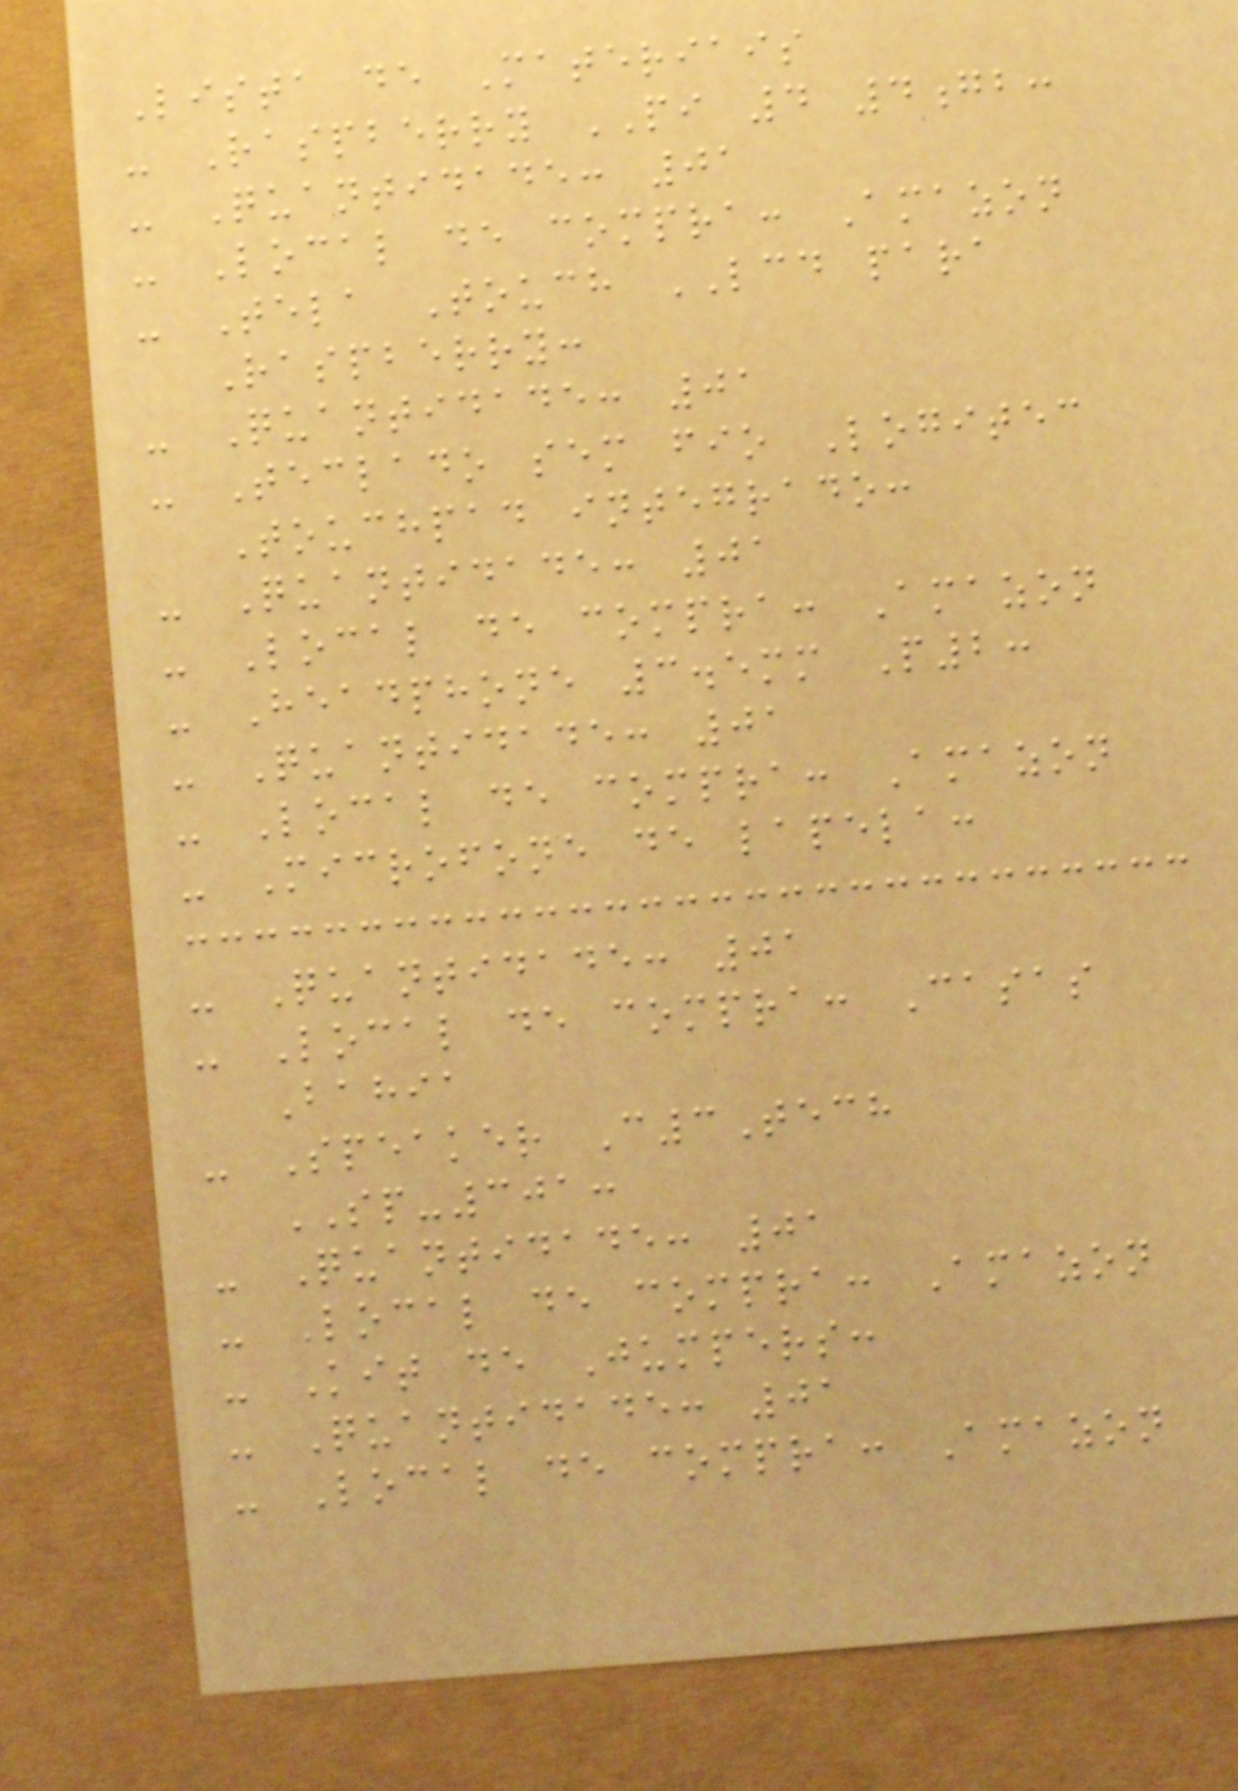Lista de Materiais
- Raspberry PI 4 4gb:
- Quantidade: 01
- Local de compra: Amazon
- Tela Touch LCD para
Raspberry:
- Quantidade: 01
- Teclado sem fio Logitec
Touchpad integrado:
- Quantidade: 01
- Local de compra: Amazon
- Headphone 3.5mm P2:
- Quantidade: 01
- Local de compra: Amazon
- Microfone de lapela:
- Quantidade: 01
- Local de compra: Casas
Bahia
- Speaker C3Tech
SP-301:
- Quantidade: 01
- Local de compra: Amazon
- Kit de Jumpers:
- Quantidade: 01
- Local de compra: Amazon
